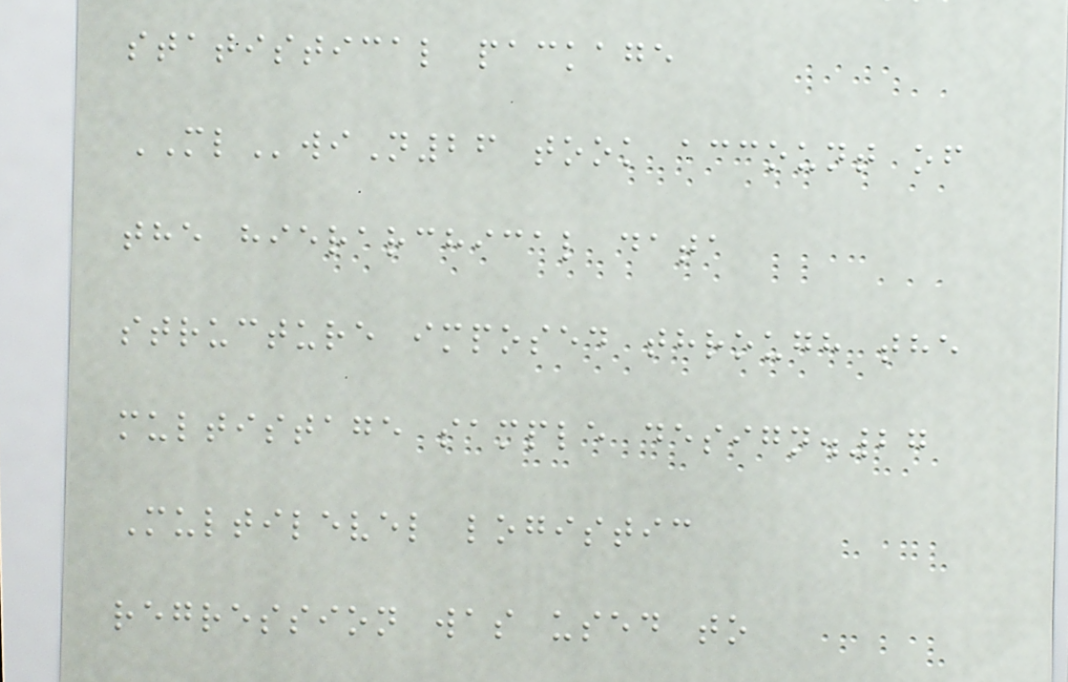statistical package
MLwiN26 took account of
the hierarchical data
structure imposed through the
multistage sample design.27
Multilevel logistic
regression was used to
